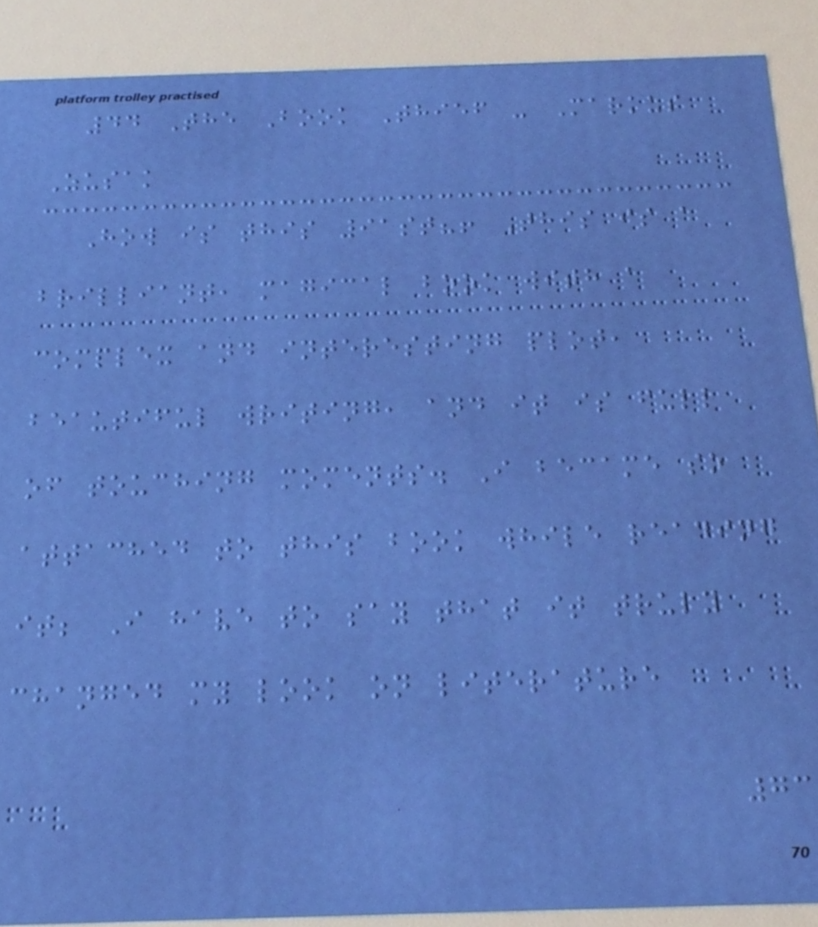44 The Book Thief - Markus
Zusak
How is this 91st?! This is a
brilliant, magical book with a
complex and interesting plot,
beautiful writing, and it is full
of touching moments. I became so
attached to this book while reading
it; I have to say that it truly
changed my look on literature
73
